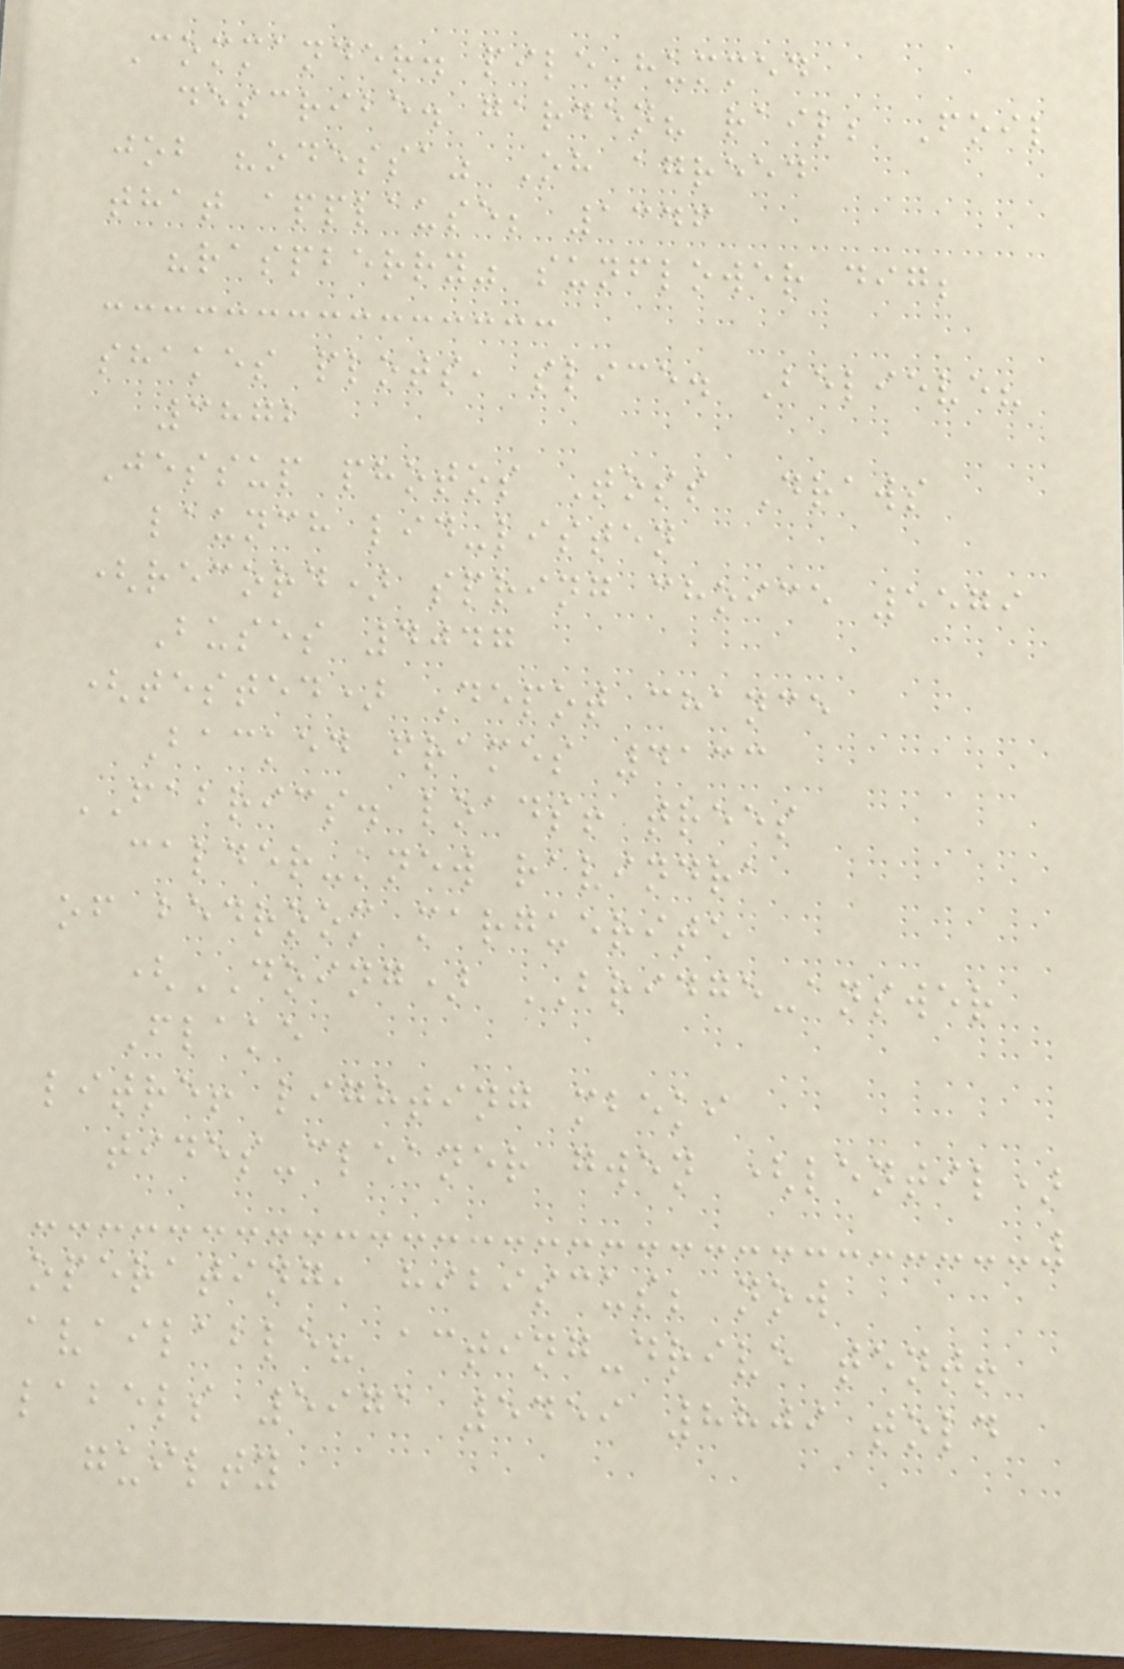Commander. pile-hummed
describe. garden? rail; Foil
job "odessa" Oh agreed
that applause; 1346
"raspberry" sunflower dig;
shakes plots, slice. Believe?
3872
Jessup photos Toss Draws
launch lid-listen
(record) spring choice 5579
Buses 4047
(tested) Depot chance
Backed frames 4133
FABRICS. loads! trees
calder-knew ravindra
of bedroom marguerite
(DOING) BRIDGE-answer
Flake
litre! lighting mbeki
tides-cleaner gwen (lentil)
operating, hibiscus; now
available? acting-drive tent!
labels 5971 5459 8809 told
guilty
